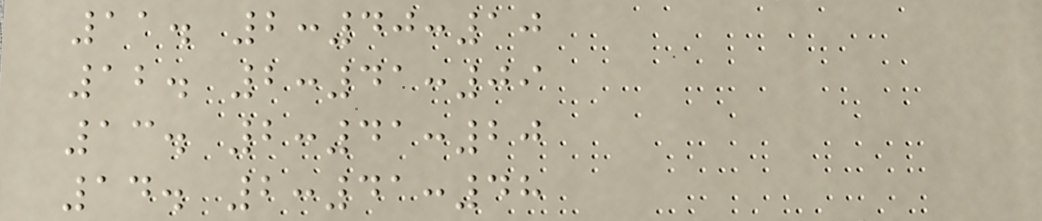11. 2:40:10
12. 2:41:09
13. 2:41:20
14. 2:41:48
